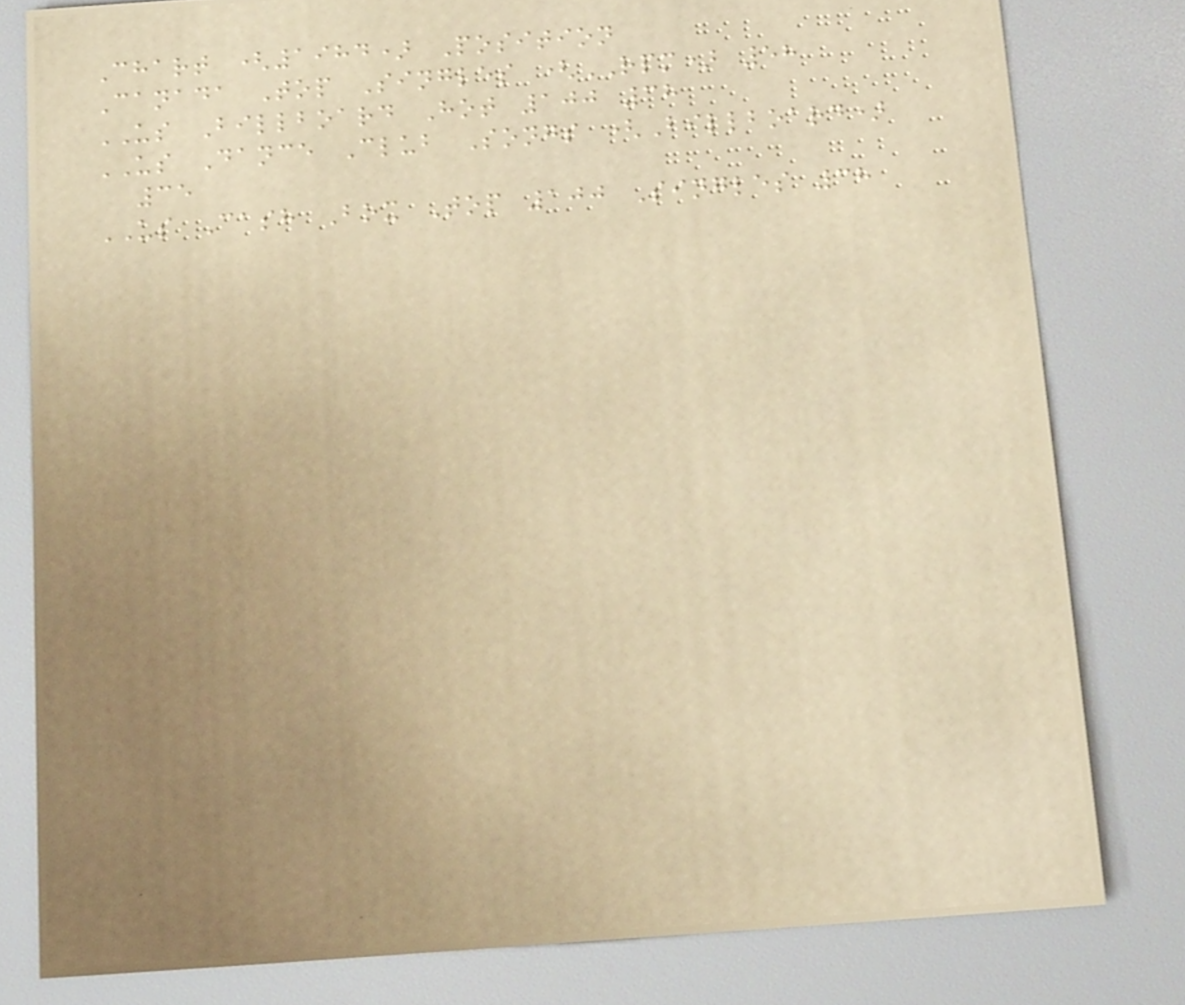Chart (1984) Position
Canada Top Singles (RPM) 58
US Billboard Hot 100 38
US Dance Club Songs (Billboard)
35
US Cash Box Top 100 Singles 38
